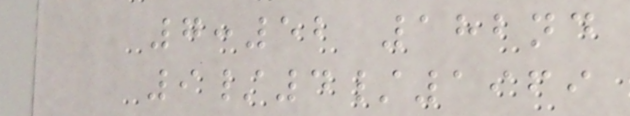7:52 182nd
9/4/1969
